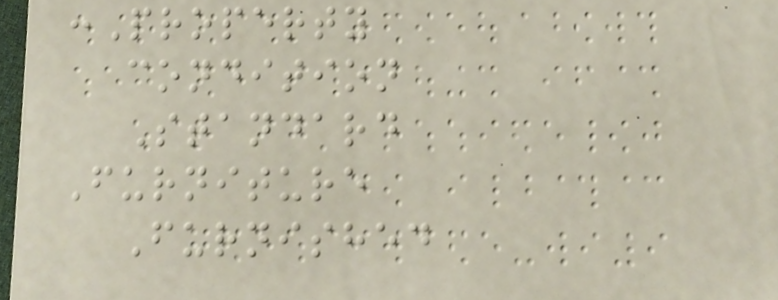:Property
condition
Standard
Furniture
Furnished
